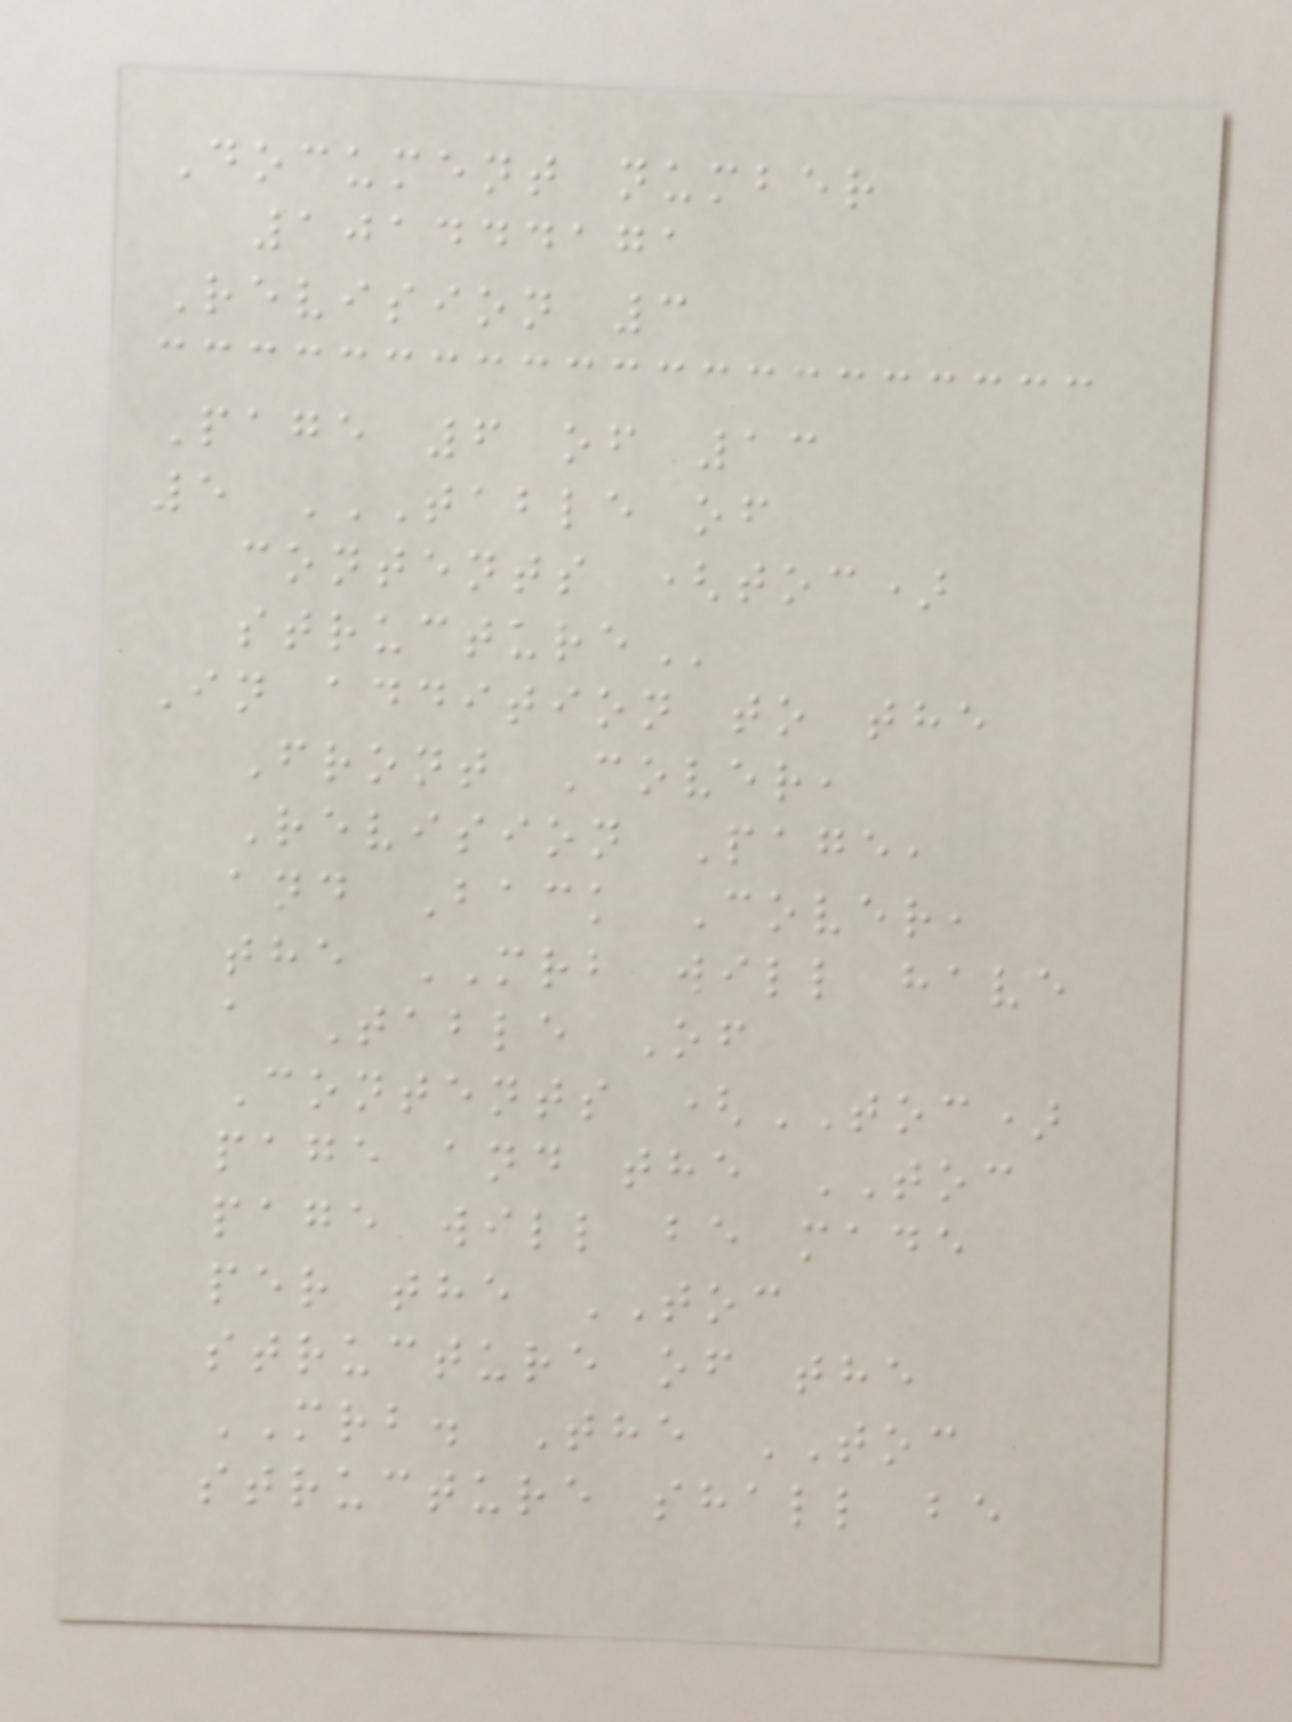Document number
101444171
Revision 3
Page 6 of 13
5 TABLE OF
CONTENTS (TOC)
STRUCTURE
In addition to the
Front Cover,
Revision Page,
and Back Cover,
the MRB will have
a Table Of
Contents (TOC)
page and the TOC
page will be made
per the TOC
structure of the
MRB. The TOC
structure shall be
